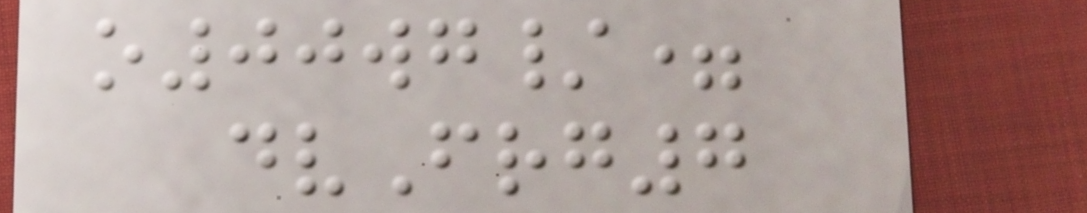o00wg/=
dvFrg7
